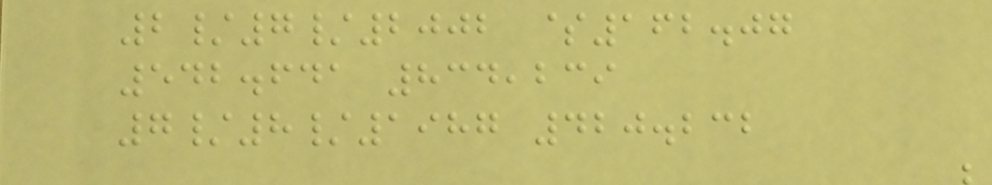2/7/2002 $162.07
542.641 834,239
7/8/1987 420.232
